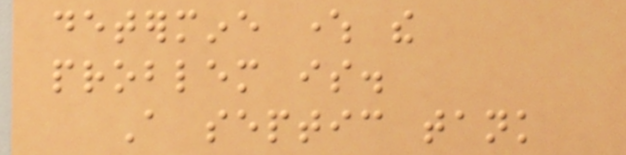determine where the
problem is.
A septic tank
